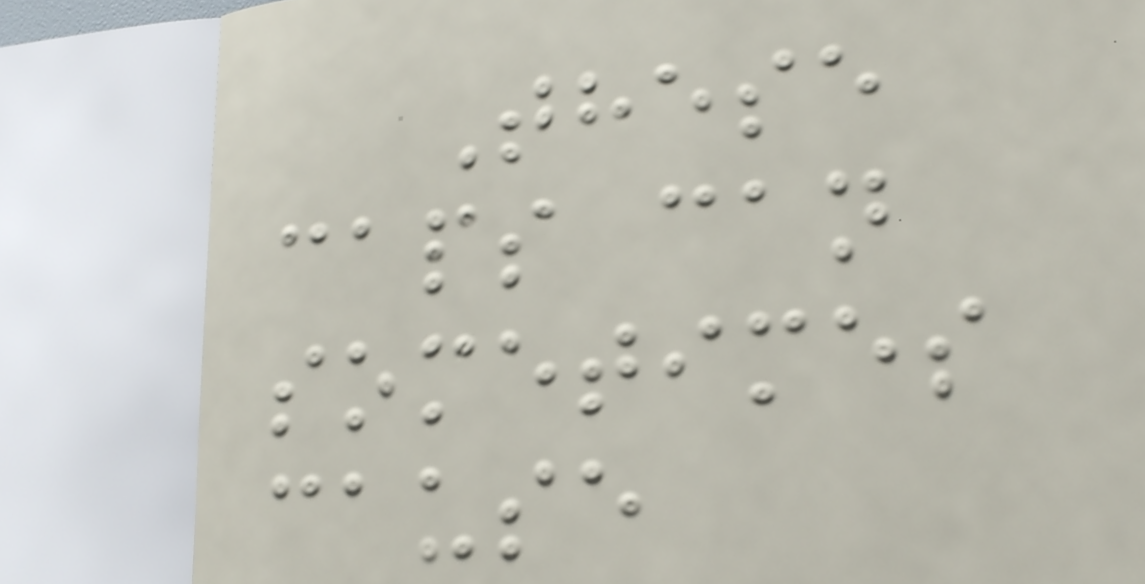These
caps can
sometimes
cause
